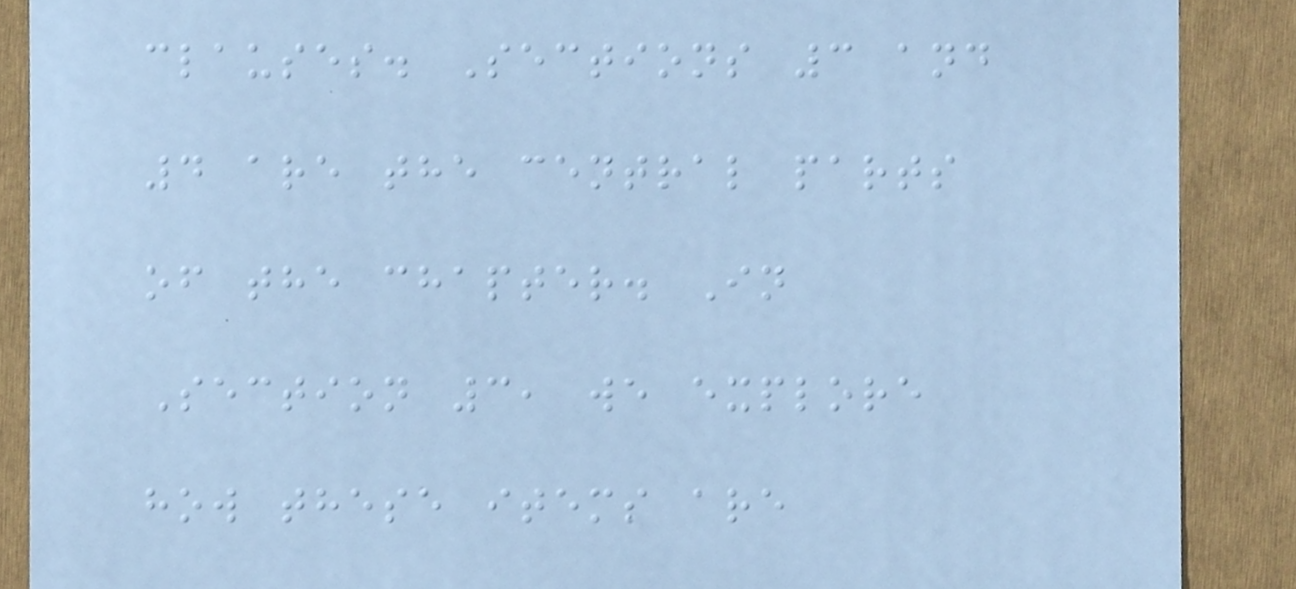clauses. Sections 3 and
4 are the central parts
of the chapter. In
Section 3, we explore
how these items are
